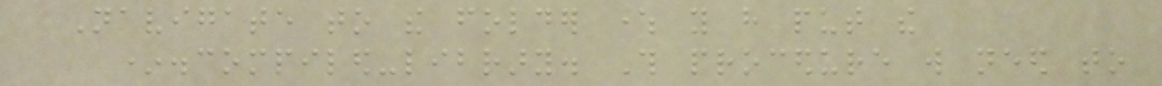Navigate to the folder where you have put the
*.compiled-library. This procedure will need to
